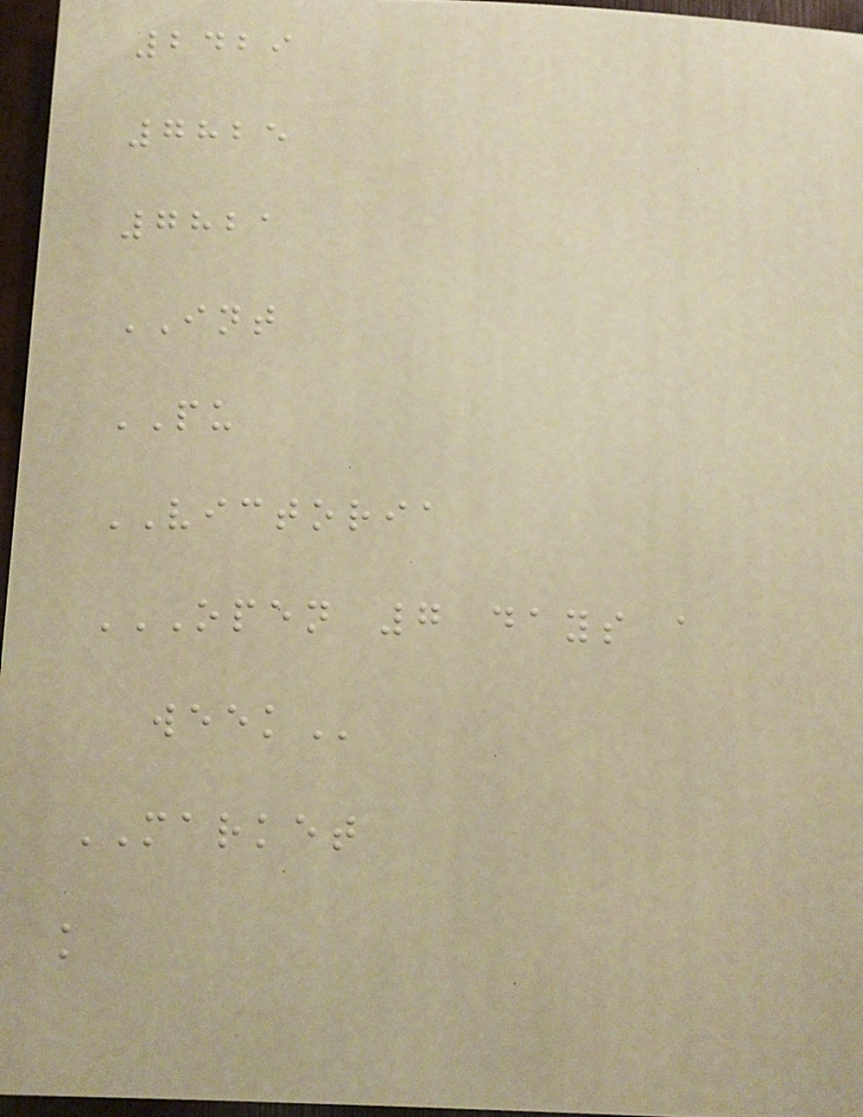2429
7825
7821
INT
PU
VICTORIA
OPEN 7 DAYS A
WEEK
MARKET
k
